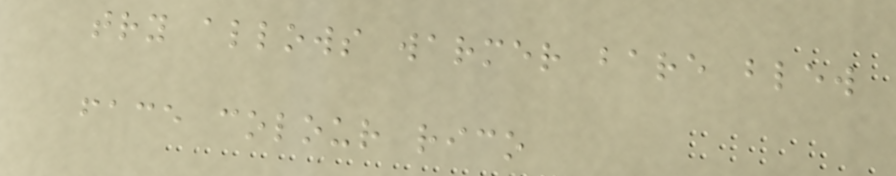try allows warmer bare blew
face colour rico
